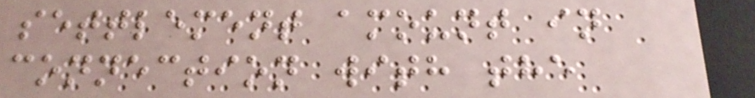settlement amount in
connection with the
